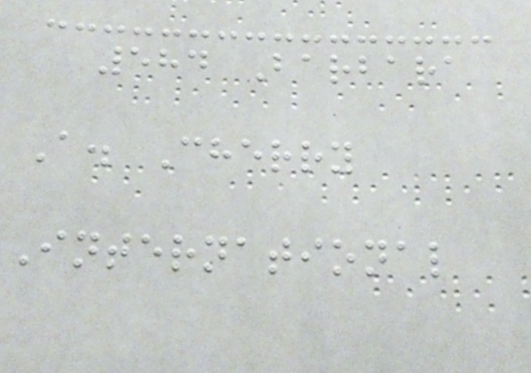584 Barbara
A. Cherry
International
